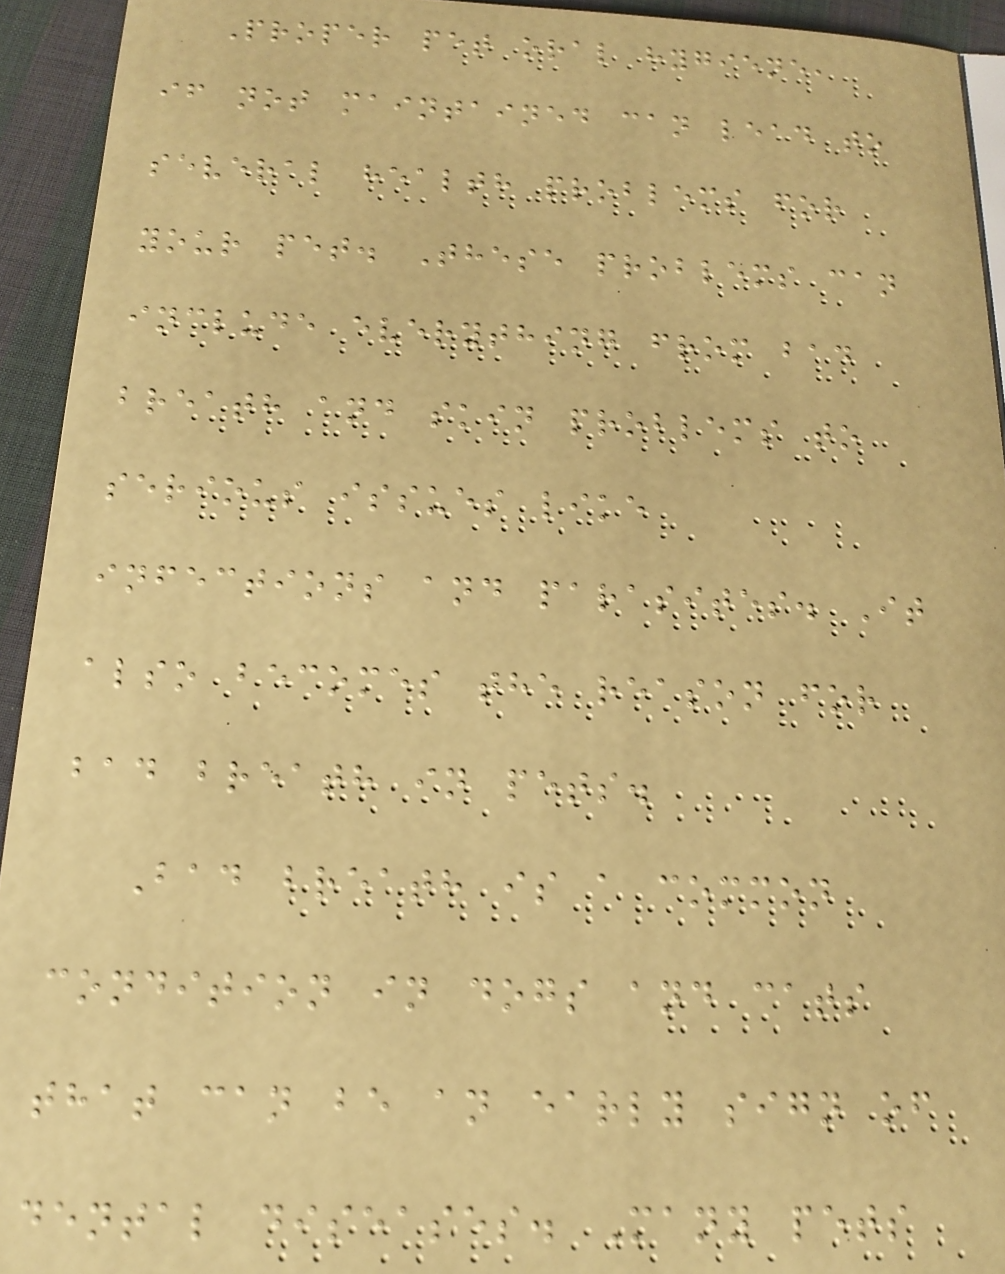Proper pet oral hygiene,
if not maintained can lead to
several health problems for
your pet. These problems can
include everything from bad
breath and skin problems to
serious issues like
infections and parasites. It
also becomes the reason for
bad breath in pets.
Bad breath is a common
condition in dogs and cats
that can be an early sign of
dental diseases. Many pets
